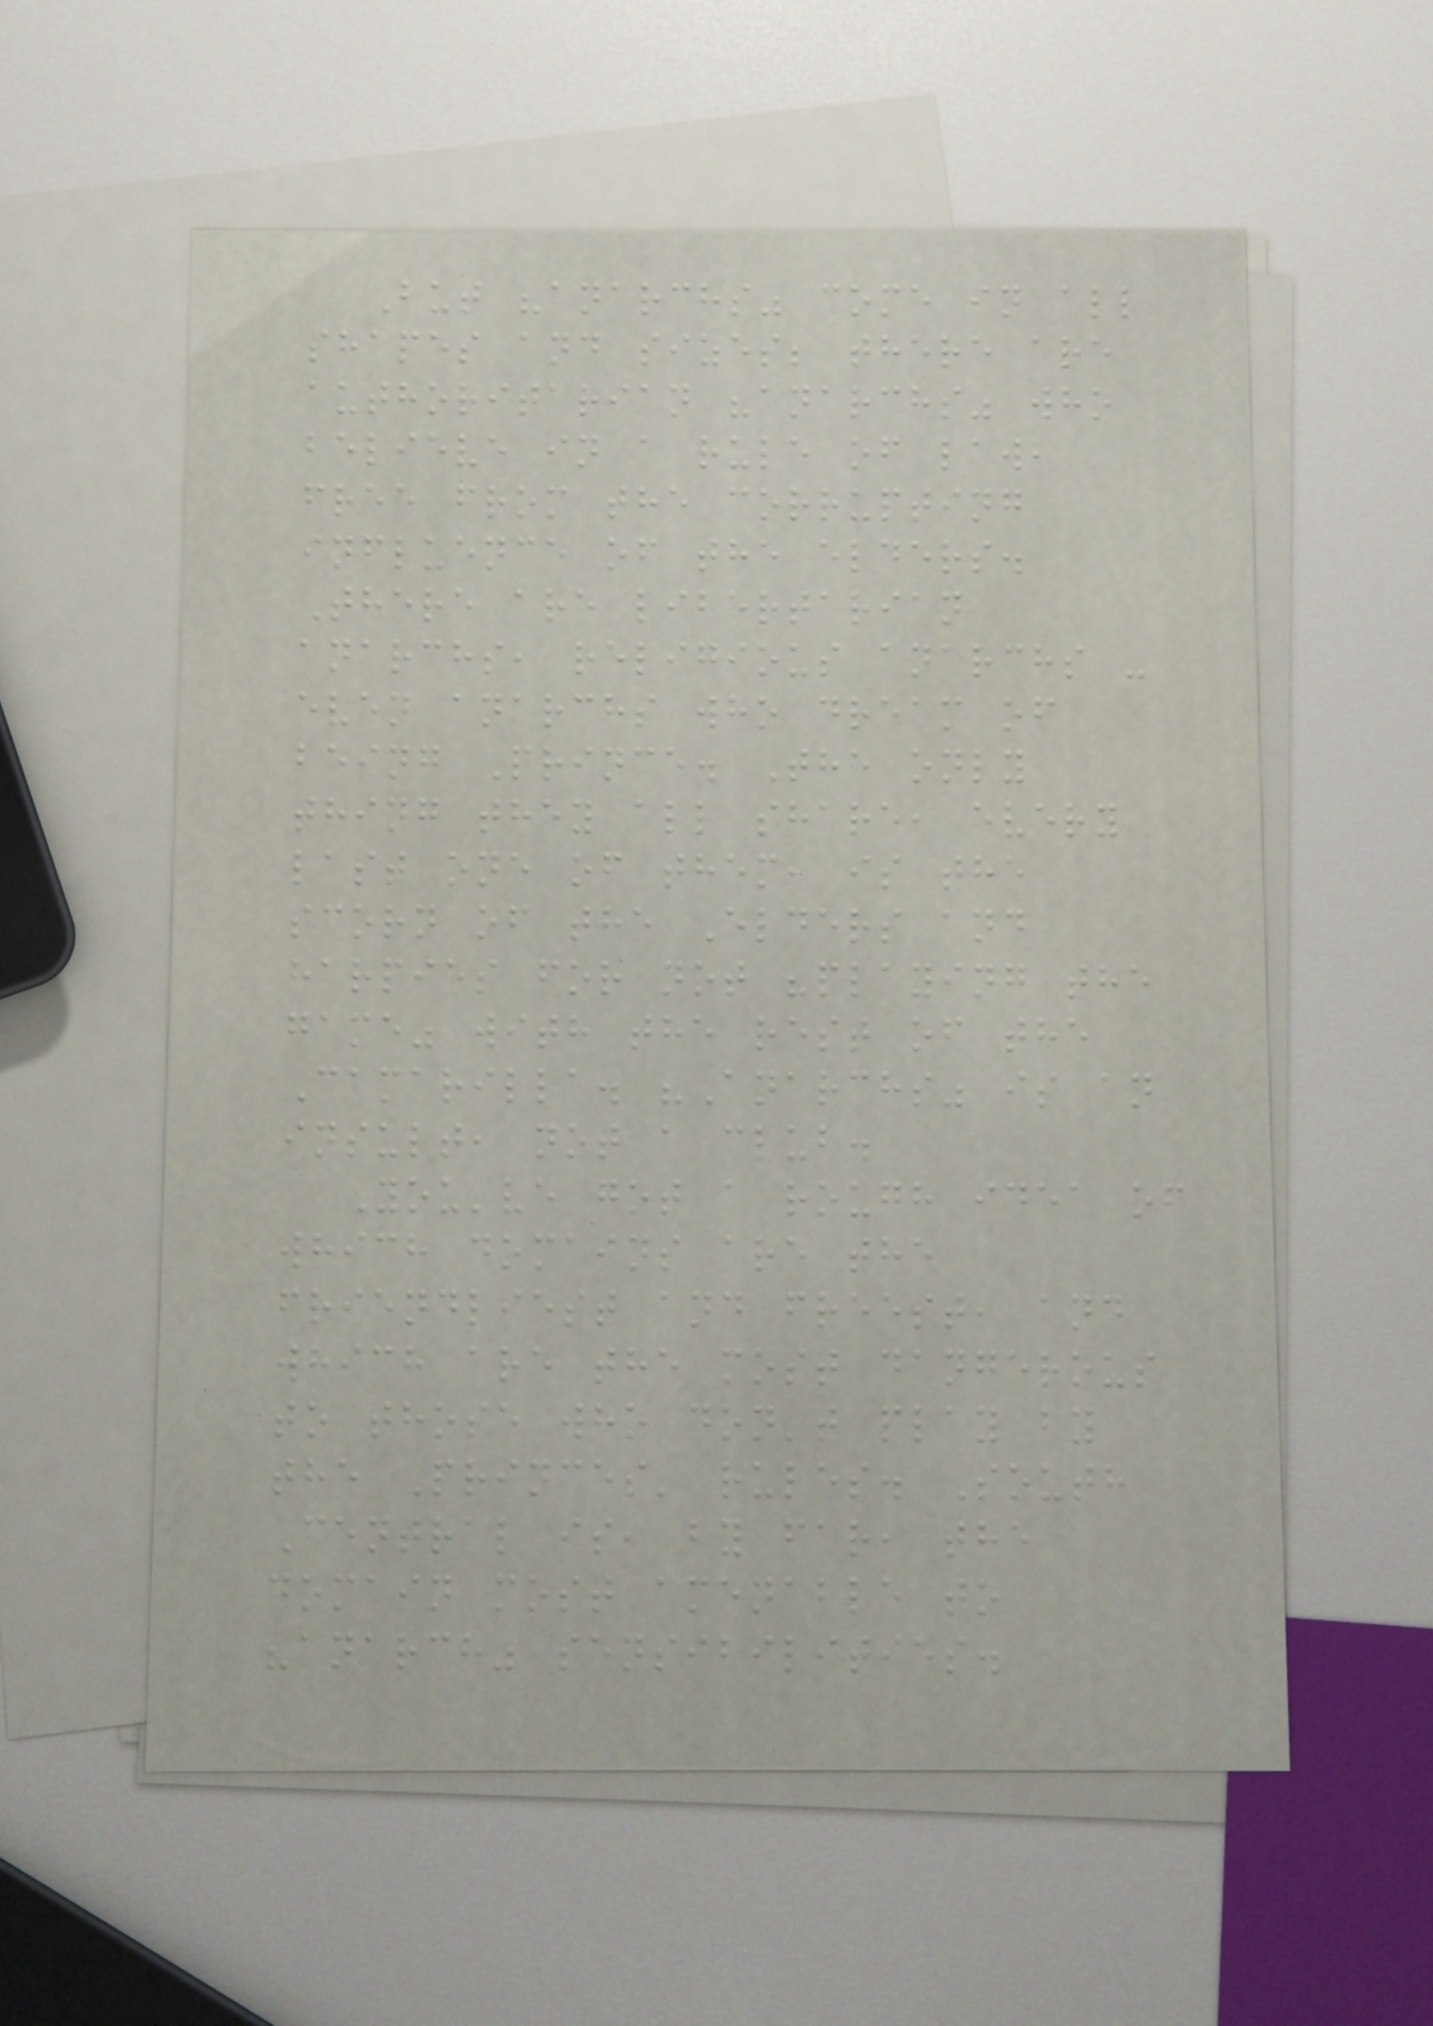But "anarchs" come in all
shapes and sizes; there are
authoritarian "anarchs" who
believe in a rule of law,
free from the corrupting
influence of the elders.
There are libertarian
anarchs, religious anarchs -
even anarchs who dream of
being Prince. The only
thing they all share, every
last one of them, is the
scorn of the Elders and
harpies for not "playing the
game" with the rest of the
Camarilla. "Anarchs" is an
insult, not a club.
You've got a rough idea of
which domains are the
friendliest and freest, and
which are the most dangerous
to those who don't play by
the Princes' rules. South
Central is, by far, the
domain most amenable to
"anarch" sensibilities.
